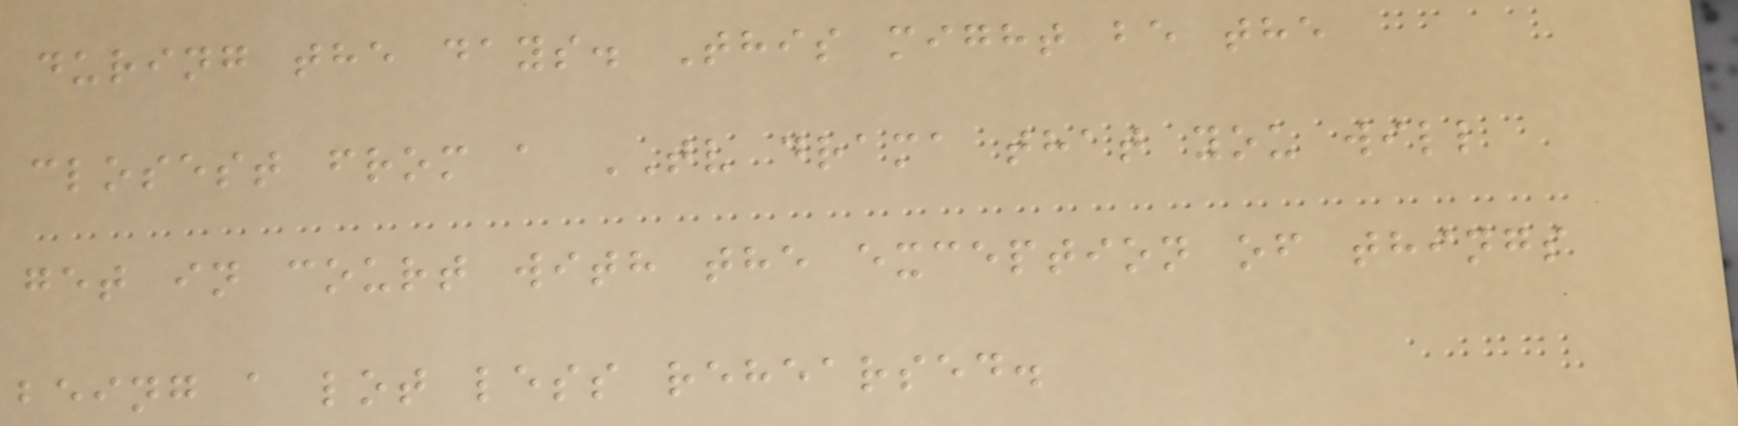during the days. This might be the
closest from a TV drama that you will
get in court with the exception of things
being a lot less rehearsed.
